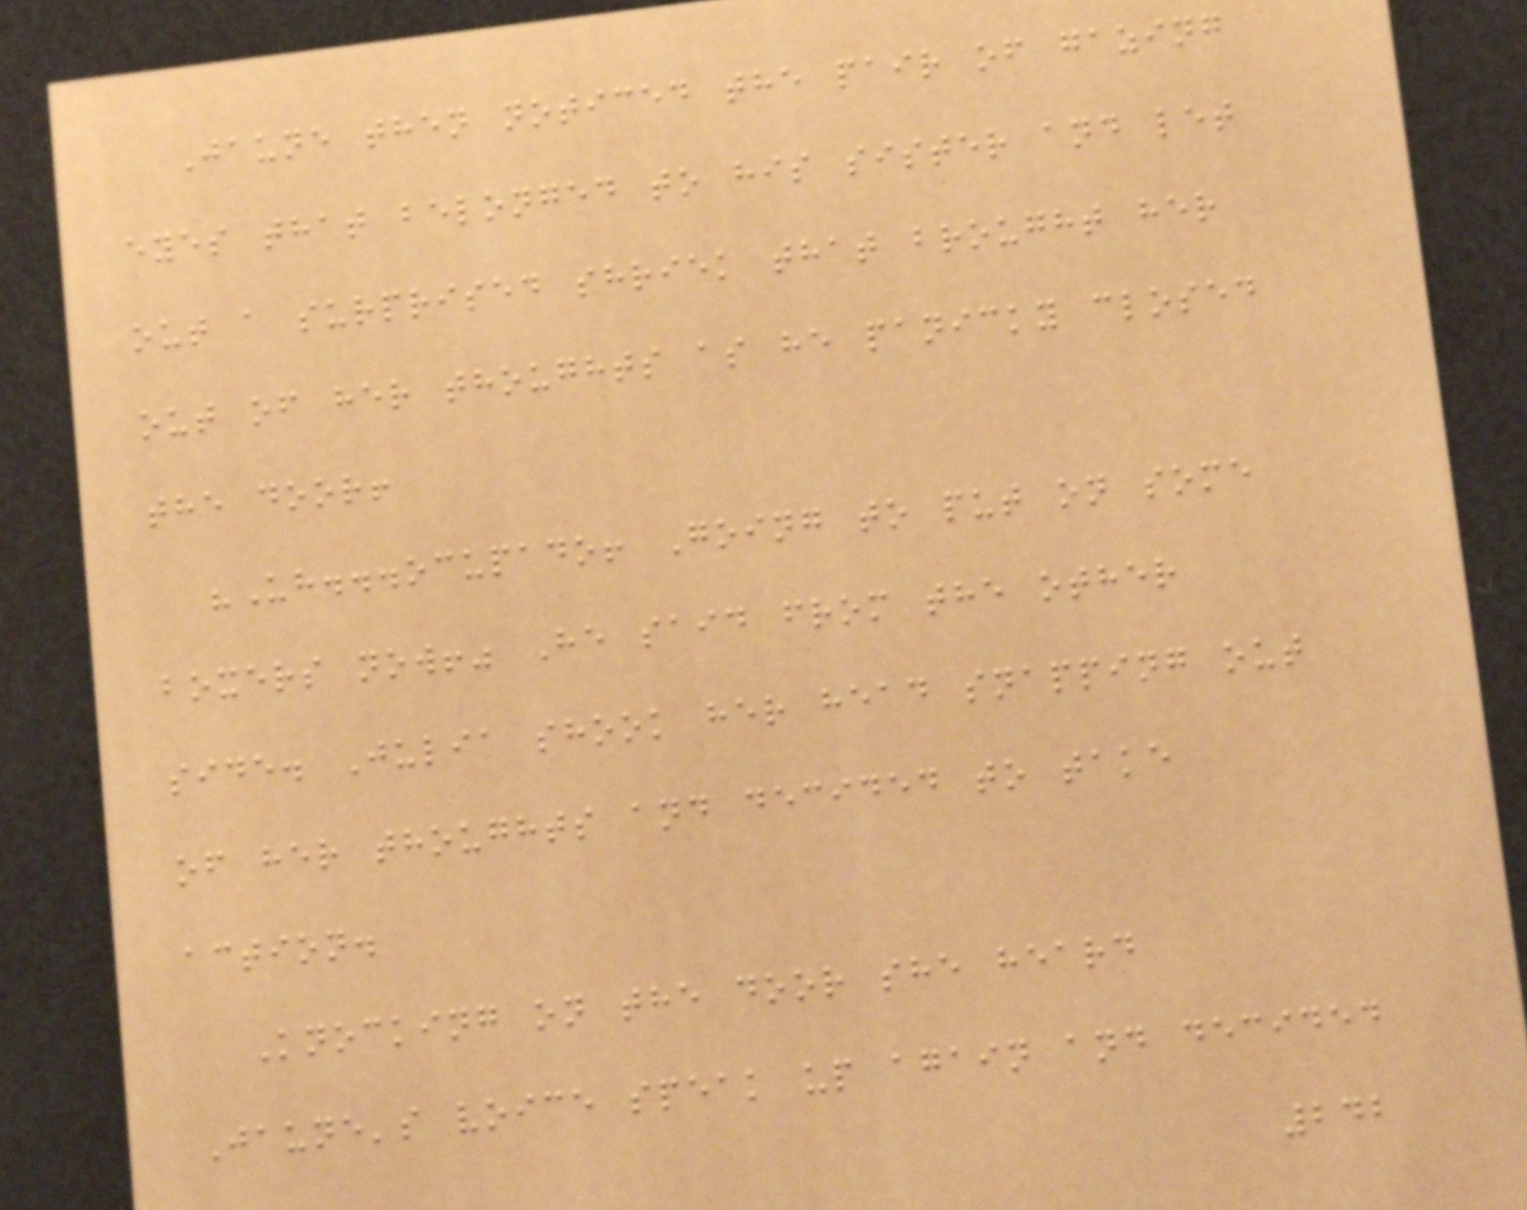Jaune then noticed the pair of gazing
eyes that belonged to his sister and let
out a surprised shriek that brought her
out of her thoughts as he panicky closed
the door!
"Uh...ocupado! Going to put on some
boxers now!" He said from the other
side. Julia shook her head snapping out
of her thoughts and decided to take
action.
Knocking on the door she heard
Jaune's voice speak up again and decided
242
